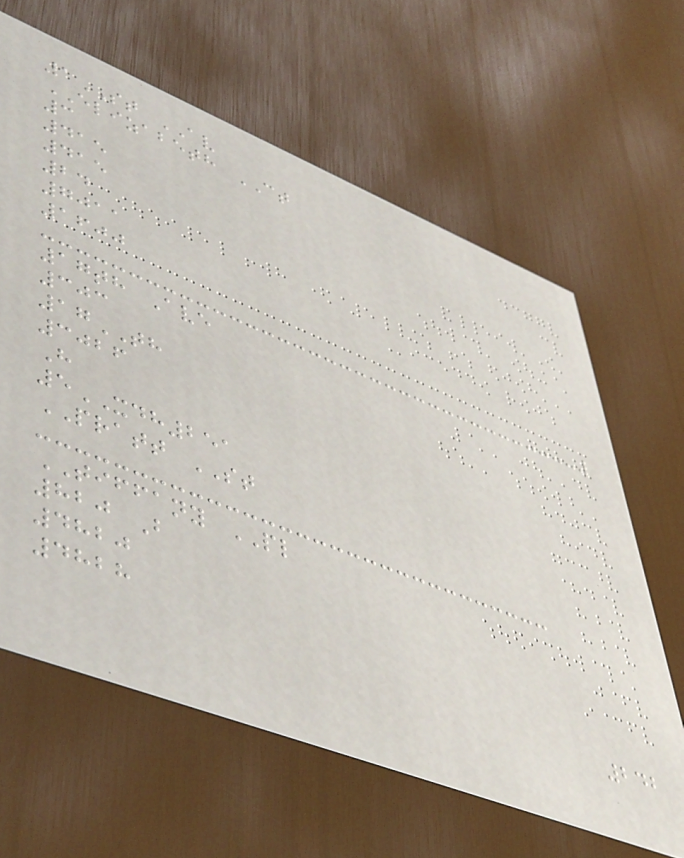1ST AV
ELIZABETH CT
3
415
415
24
7011
1600
17th Ave
303
17TH
3026
H
5XDH251
PRATT ST
TIFFANY PL
820 B
4820
4828
242
